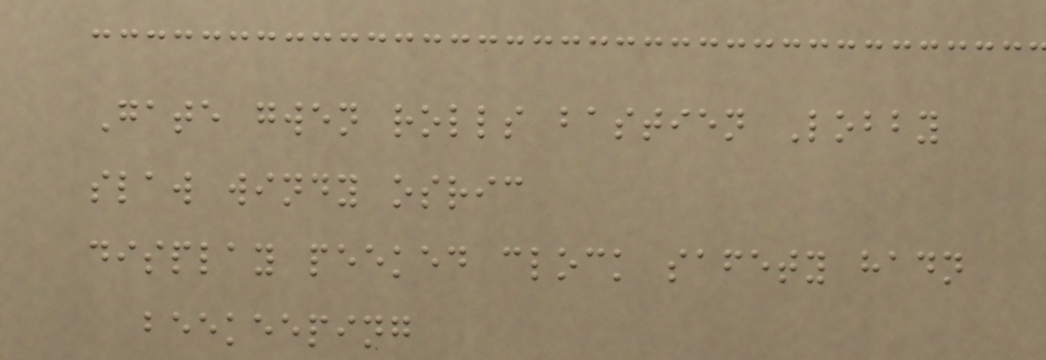Gate gwen rolls bastien Lobby
slaw windy osric
display peeked clock safety hadn
beekeeping
